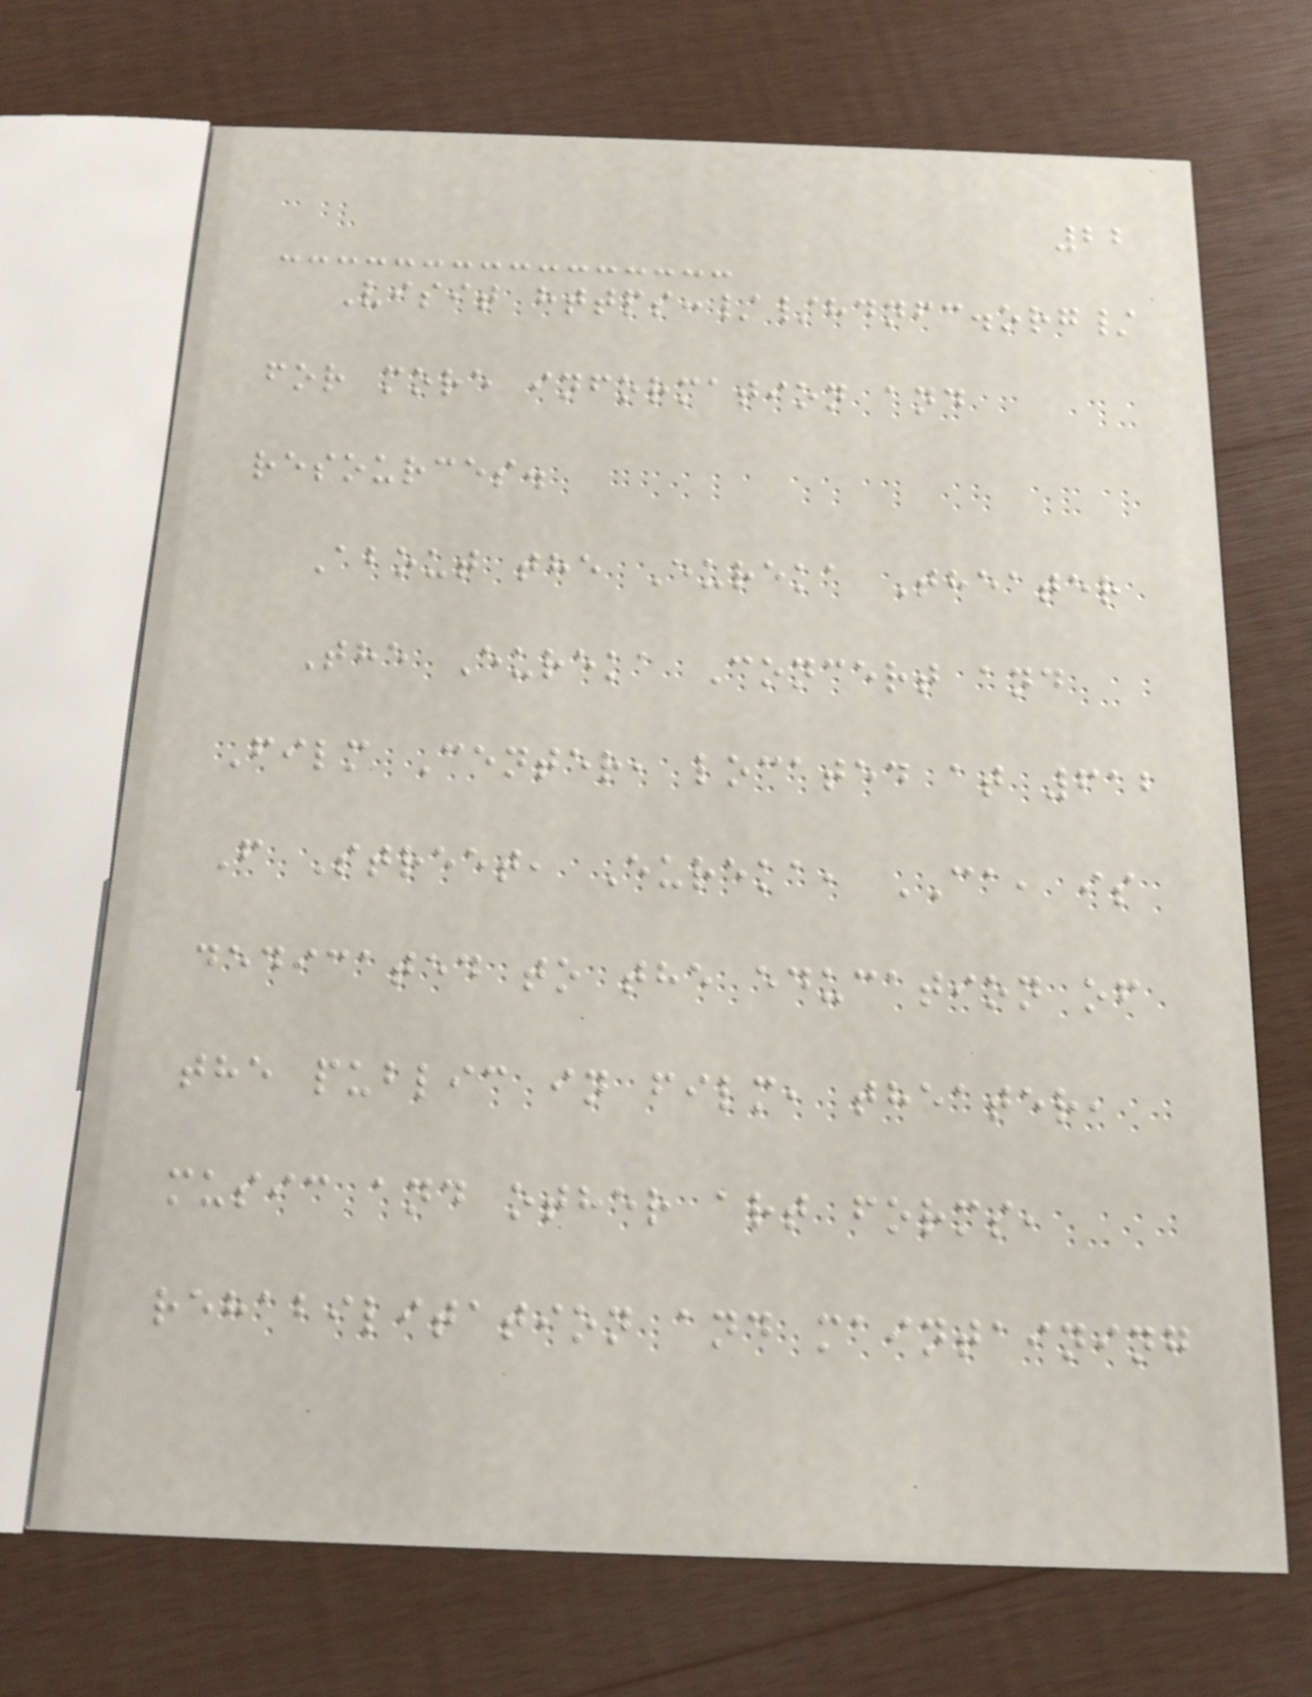22
Visit https://hdnfc.org/
for more information and
resources.
About the Eureka Theater
The Eureka Concert and
Film Center, located at 612
F Street, Eureka, CA, is
dedicated to the education of
the public in film, theater,
music and other art forms,
rehabilitation and maintaining
